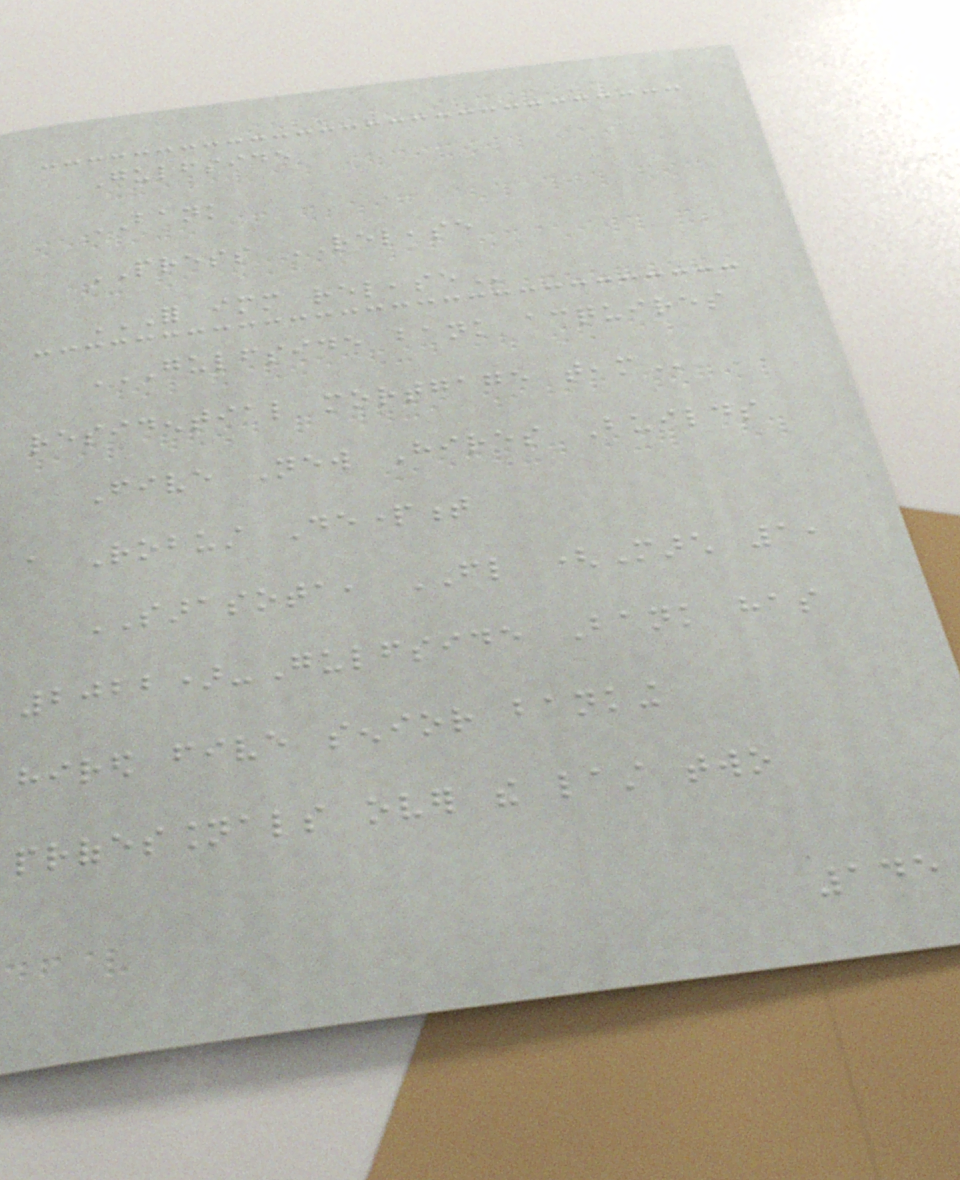Gulfside
BANK
PRESS RELEASE
FOR IMMEDIATE RELEASE
GULFSIDE BANK ACQUIRES
RESIDENTIAL MORTGAGE TEAM
Five New Hires Builds
a Robust Department
SARASOTA, FL (March 1,
2022)-Gulfside Bank has
hired five senior banking
professionals over the last two
145
